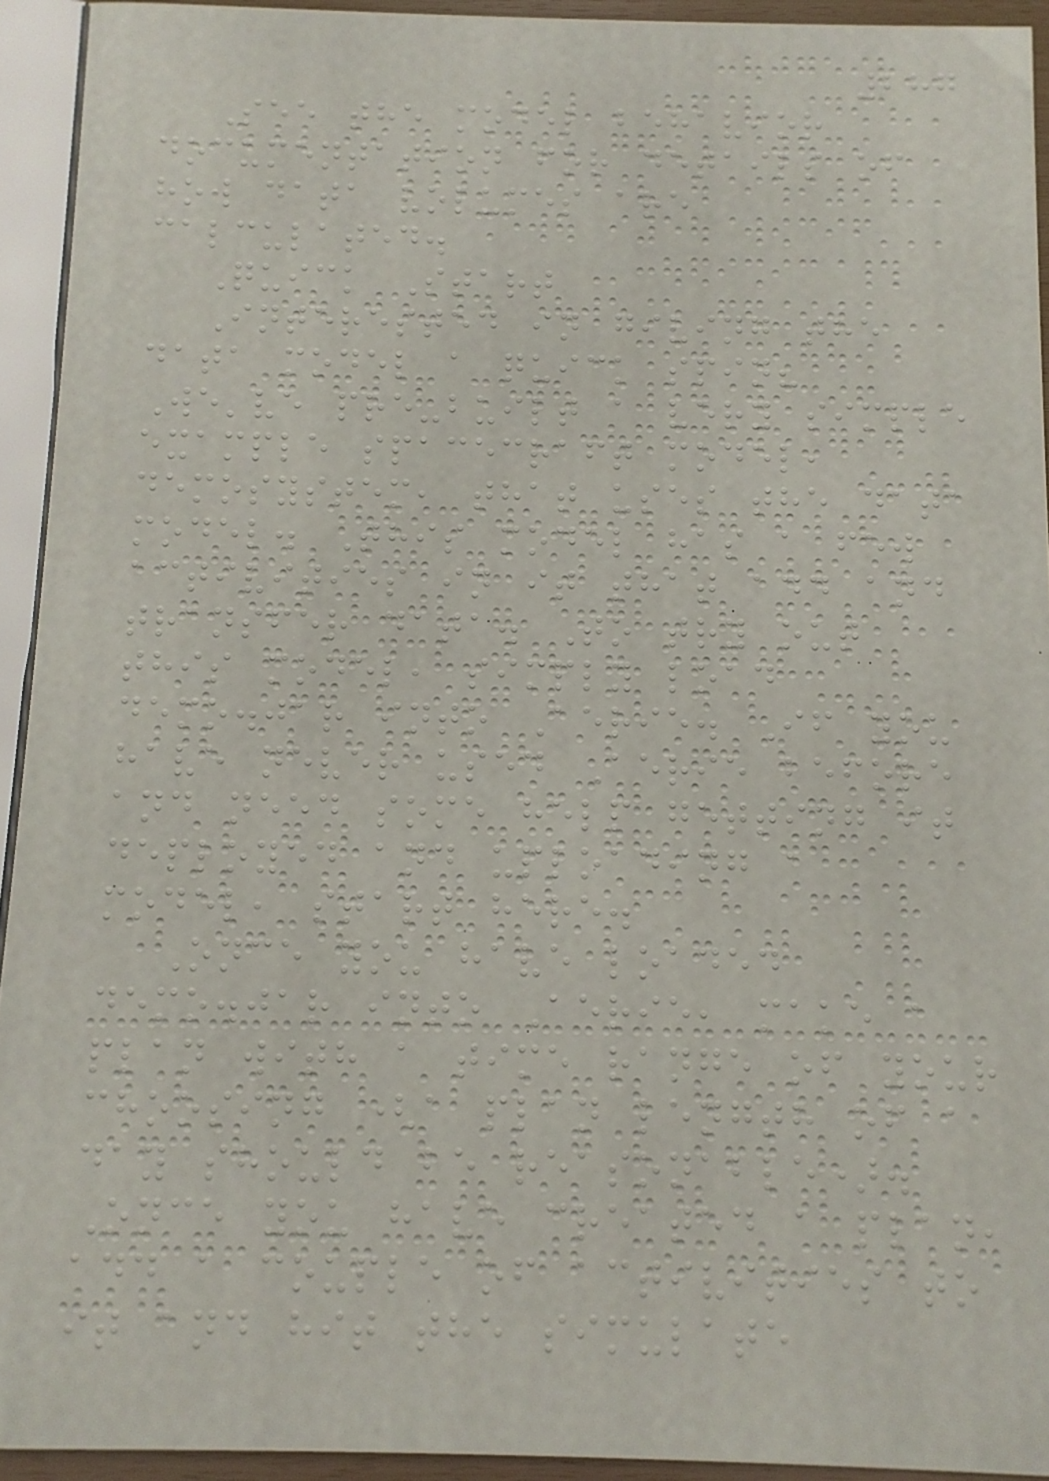287
See the model behavior
documentation for details of
how data volumes are
calculated.
Quick Start
Interested in giving the
data model a quick spin?
We've pre-built a very simple
example spacecraft model,
demosystem, that uses the data
model. This model has a few
activities in it that add and
transfer data. To try out
this model, simply load
demo.jar into Aerie. If you
have never used Aerie before
and need some help getting it
deployed and uploading a
model, start here.
Once you have loaded
demo.jar into Aerie, make a
plan with a time range of your
choosing (a plan length of a
day should be reasonable).
Once you have created a plan,
add a couple of activities to
it and hit the simulate
